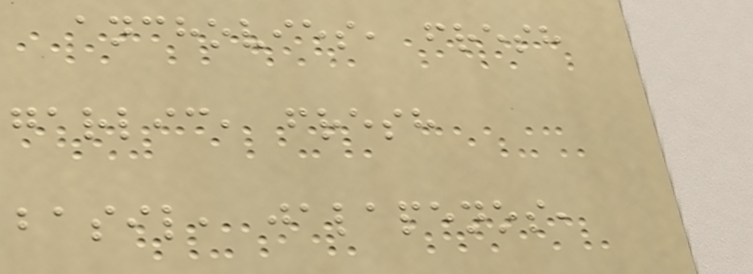anchovies, fresh
garlic, fresh
basil, jalapenos,
